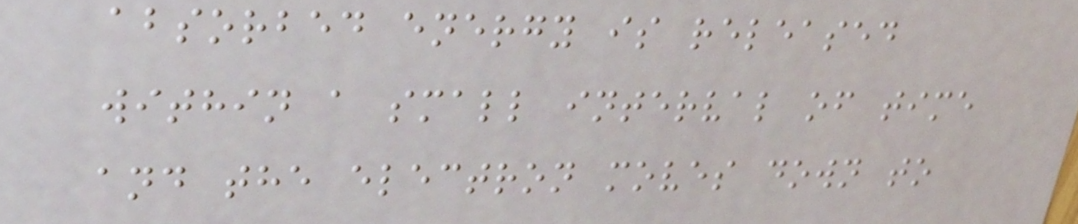absorbed energy is released
within a small interval of time
and the electron moves down to
